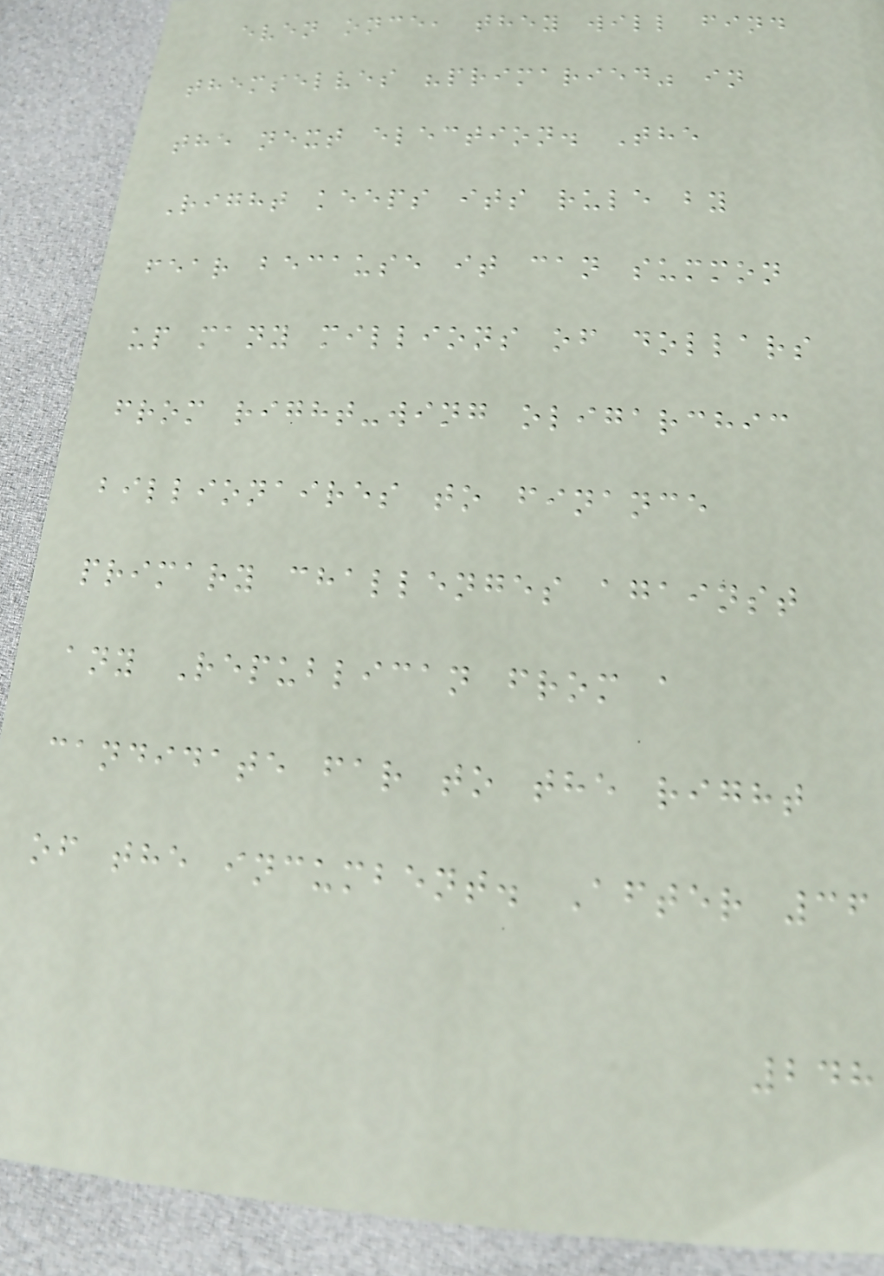even once, they will find
themselves "primaried" in
the next election. The
Right keeps its rule by
fear because it can summon
up many millions of dollars
from right-wing oligarchic
billionaires to finance
primary challenges against
any Republican from a
candidate far to the right
of the incumbent. After 36
248
